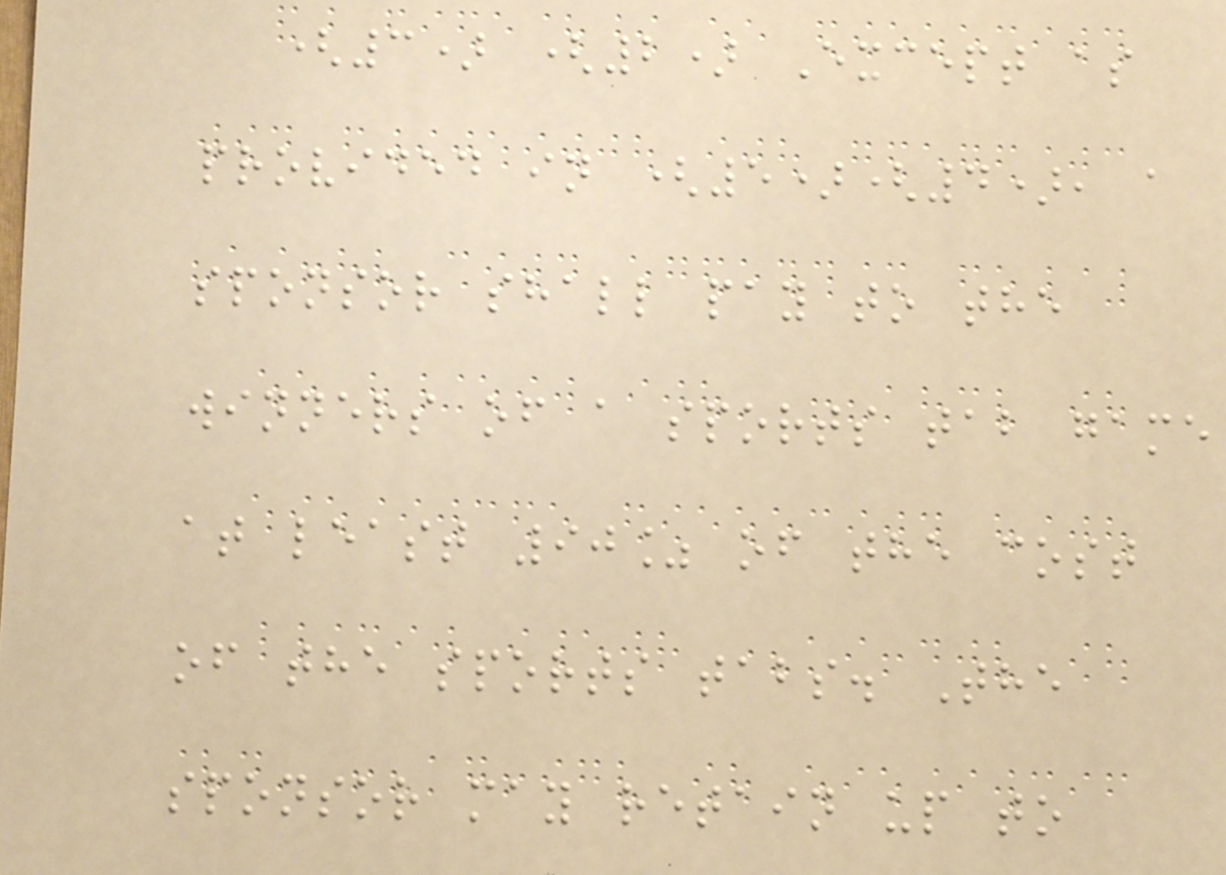(3) (2) Except as
provided in (5)(4), a
sponsor shall pay to the
winners of a sports tab game
at least 90% of the cost
of the sports tabs. The
sponsor may retain up to
